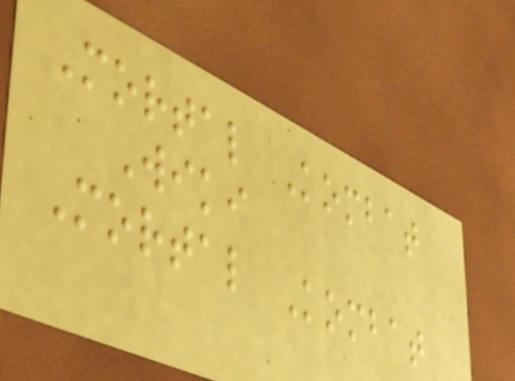Mortal Kombat
Wiki
Mortal Kombat
